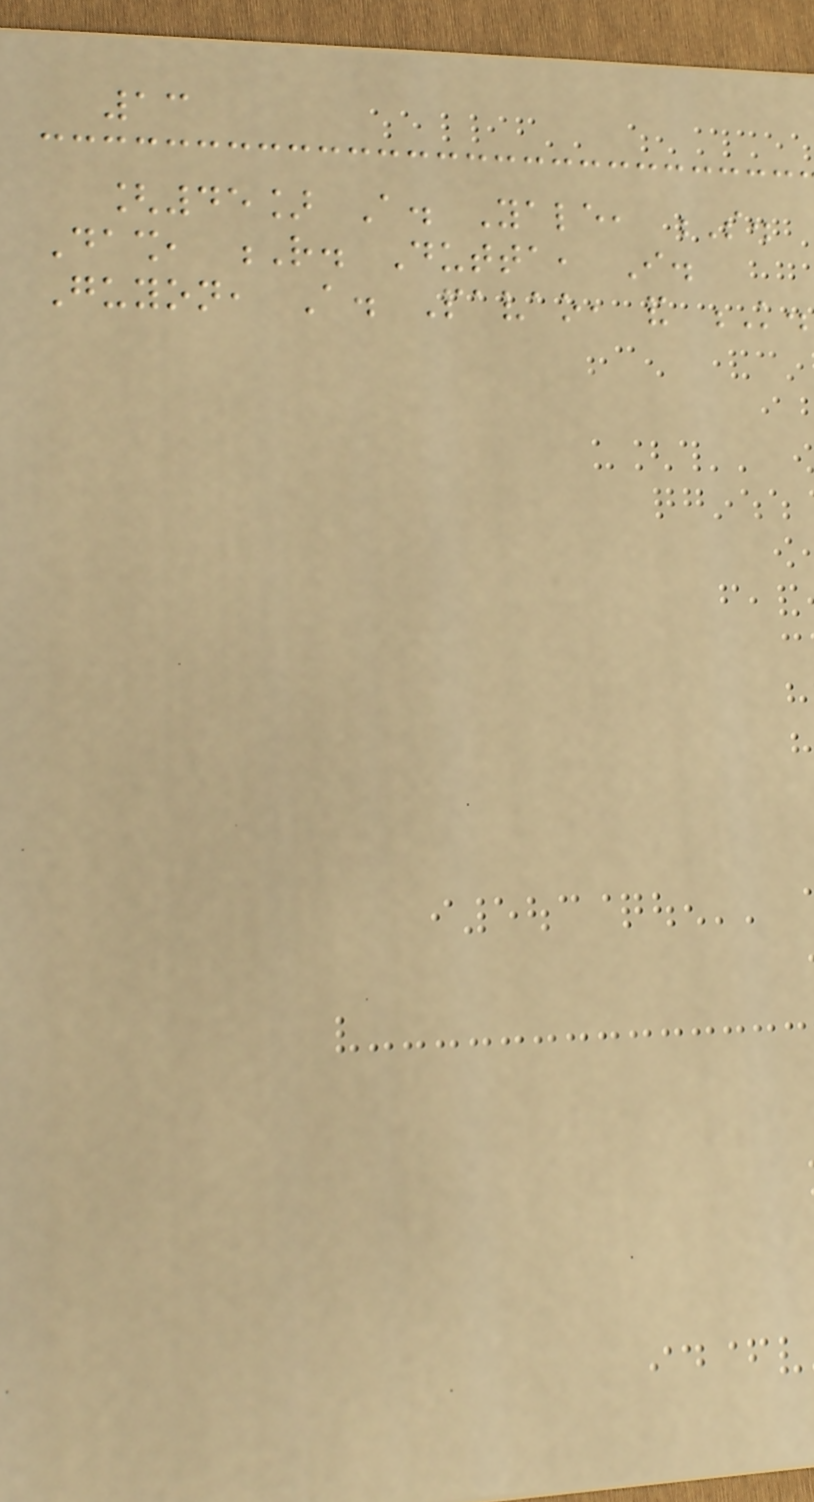13
[45] A. Yale, S.
Dash, R. Dutta, I.
Guyon, A. Pavao, and K.
